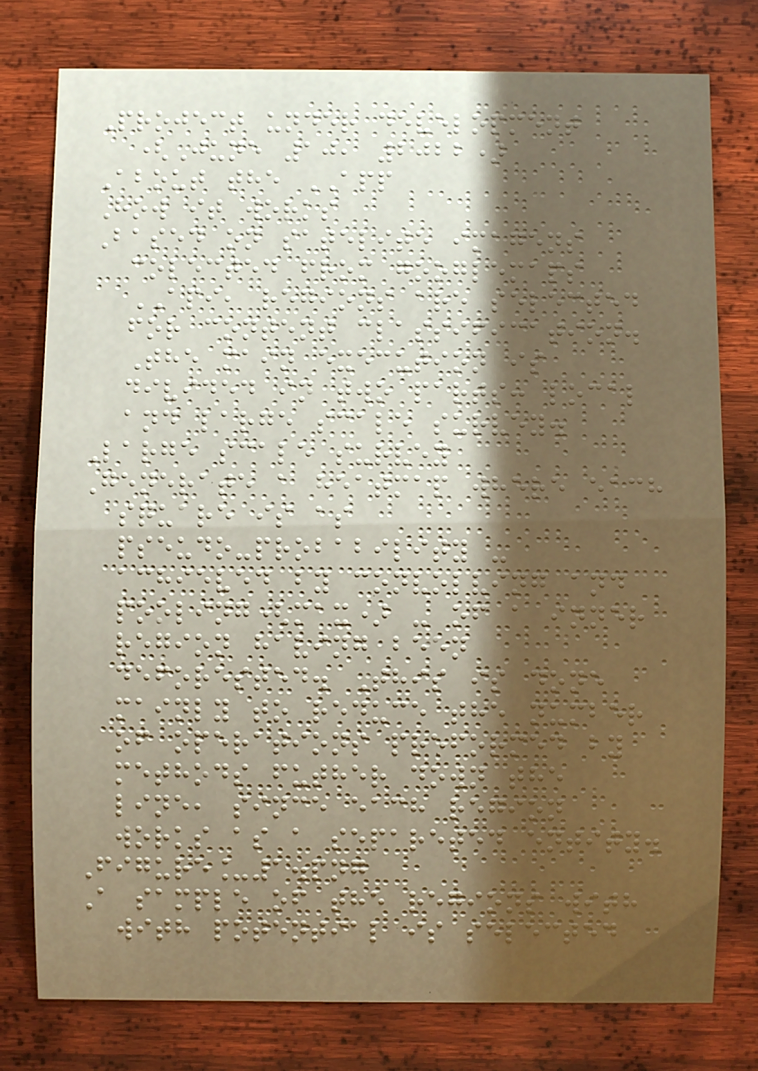Project under development
(June 10, 2022)
About the APP
How it works
Based on satelite imagens
colected from googlemaps
API, regions are selected
for content classification.
The main execution is
divided in two parts: local
and large scale survey.
Large scale survey
Generate a heatmap where each
square is as
pseudo-probability -
achieved by convolving and
pooling(max) - of a inner
region having been
deforested. This is done
mainly to reduce the number
of operations preformed by
methods futher down the
line, since each region
works as a separeted entity.
Figure_1.png
A sample of the regions with
with potential is selected
